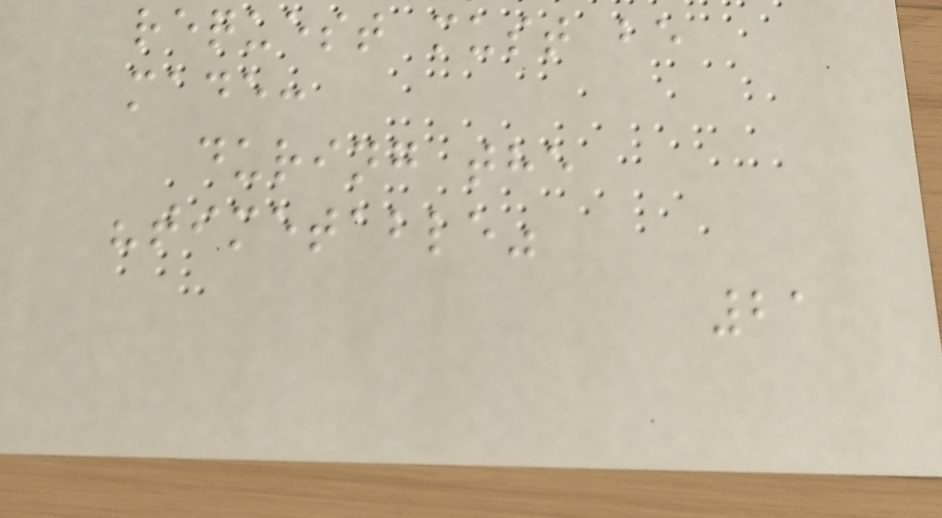request must be
made:
during the
"timetable"
21
